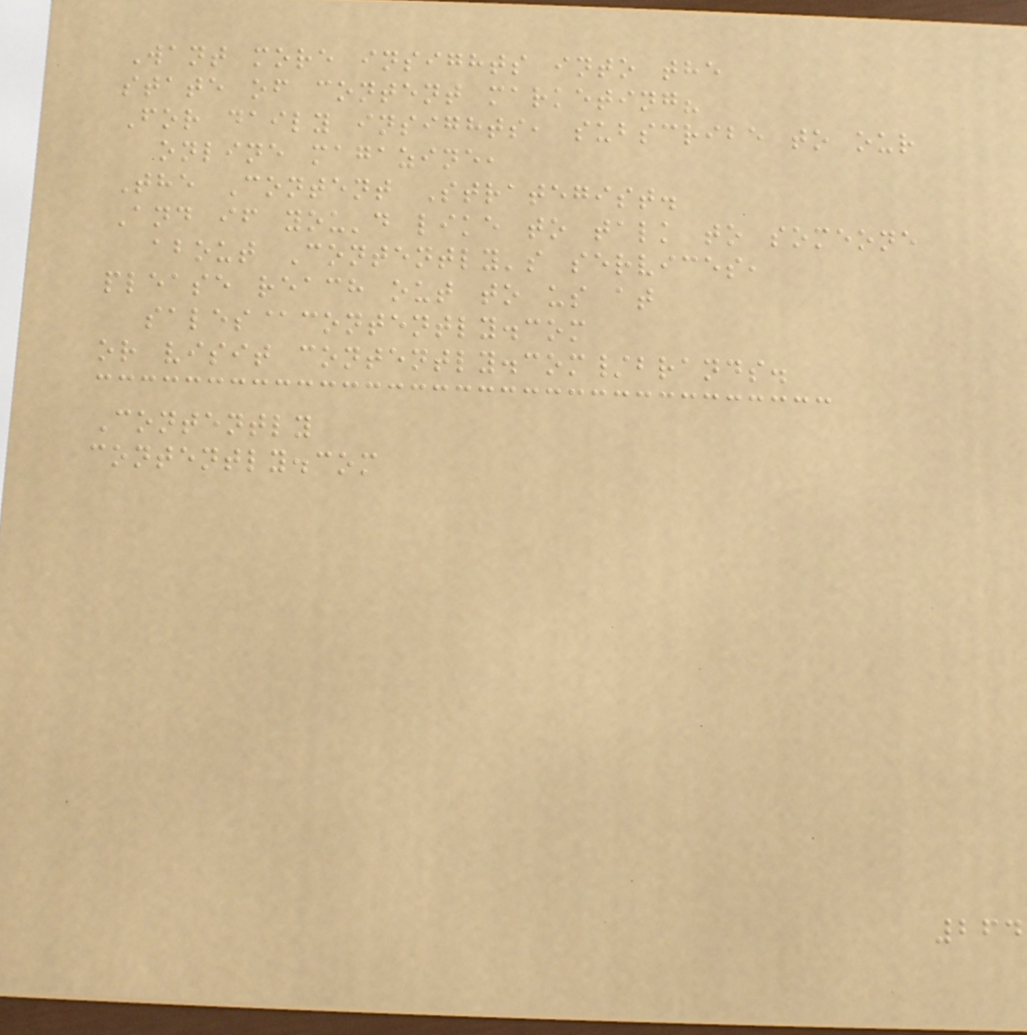Want more insights into the
state of content marketing?
For daily insights, subscribe to our
online magazine,
The Content Strategist.
And if you'd like to talk to someone
about Contently's services,
please reach out to us at
sales@contently.com
or visit contently.com/brands.
Contently
contently.com
264
